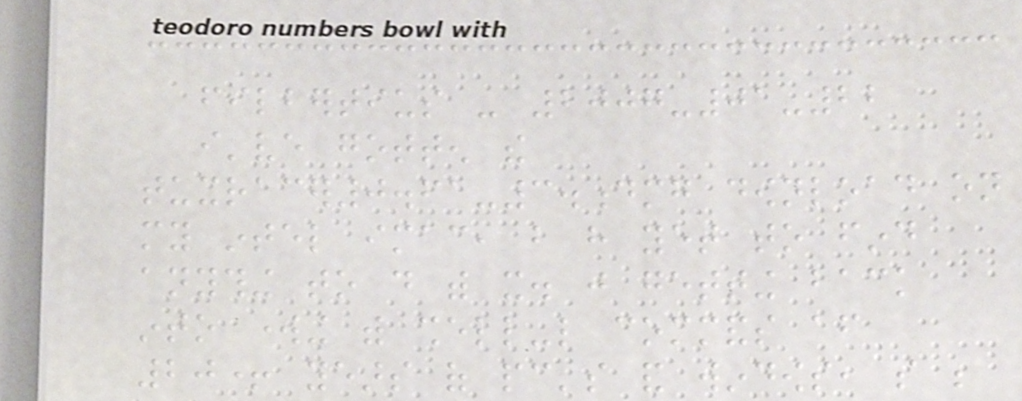filbertius - 2007-01-22
i've gotten the
tuxracer0.61-3.dmg download on
my intel imac, but have yet to find
anything to do with it. just getting back
into working with shell-like commands after
20+ years of pc's and windows, so be
